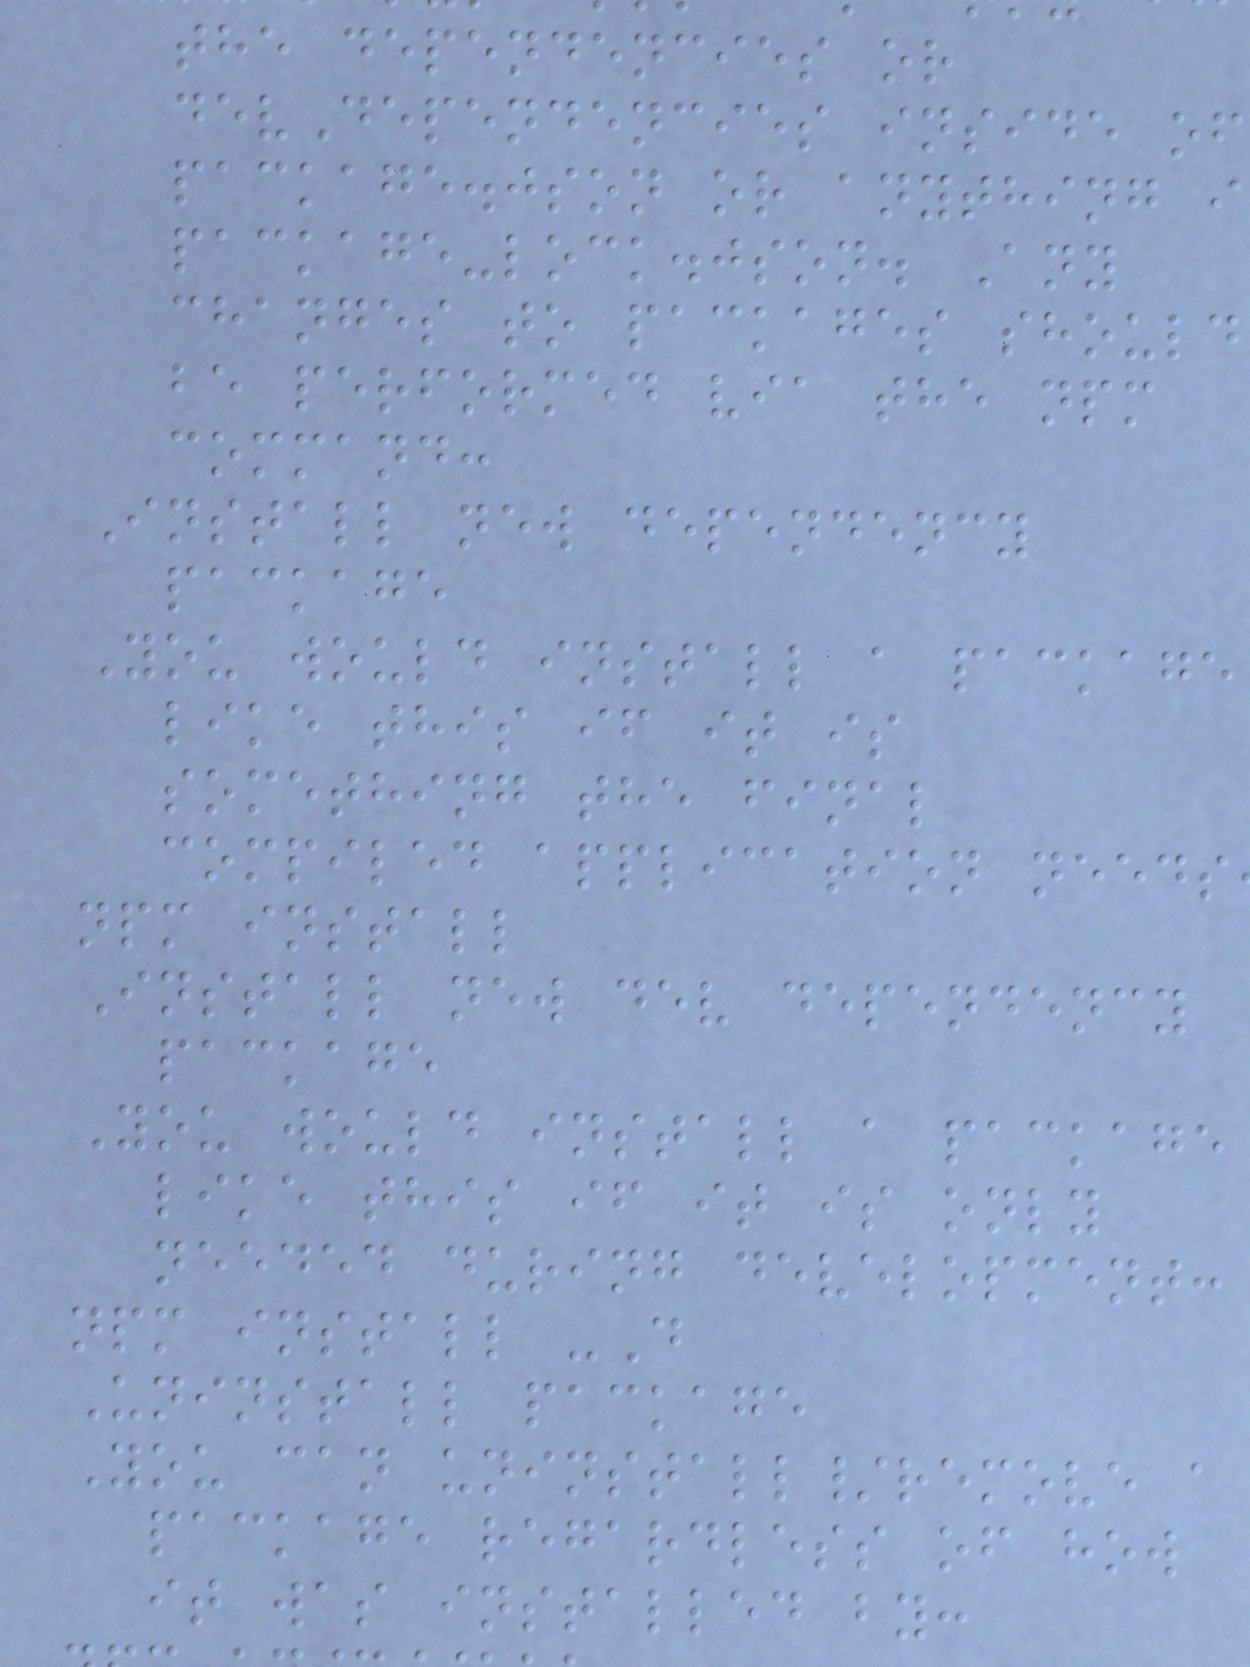the dependencies or
devDependencies inside of
package.json or anything i
package-lock.json. Any
changes to packages should
be performed via the npm
command:
Install new dependency
package
You would install a package
like this if it is
something the final
compiled application needs
npm install
Install new dev dependency
package
You would install a package
like this if it is only
needed during development:
npm install -D
Uninstall package
You can uninstall/remove a
package regardless of how
it was installed by:
